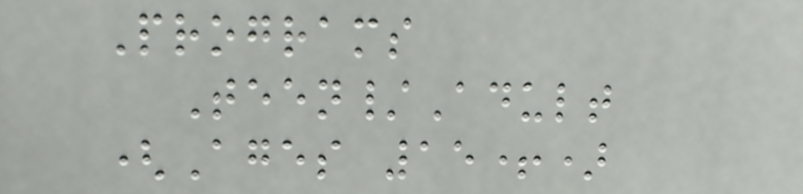Programs
Teen/Adult
(Ages 15+)
